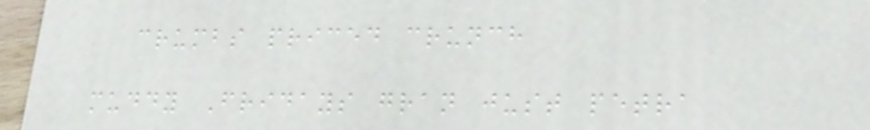crumbs priced crunch
muddy Fridays gran just petra
